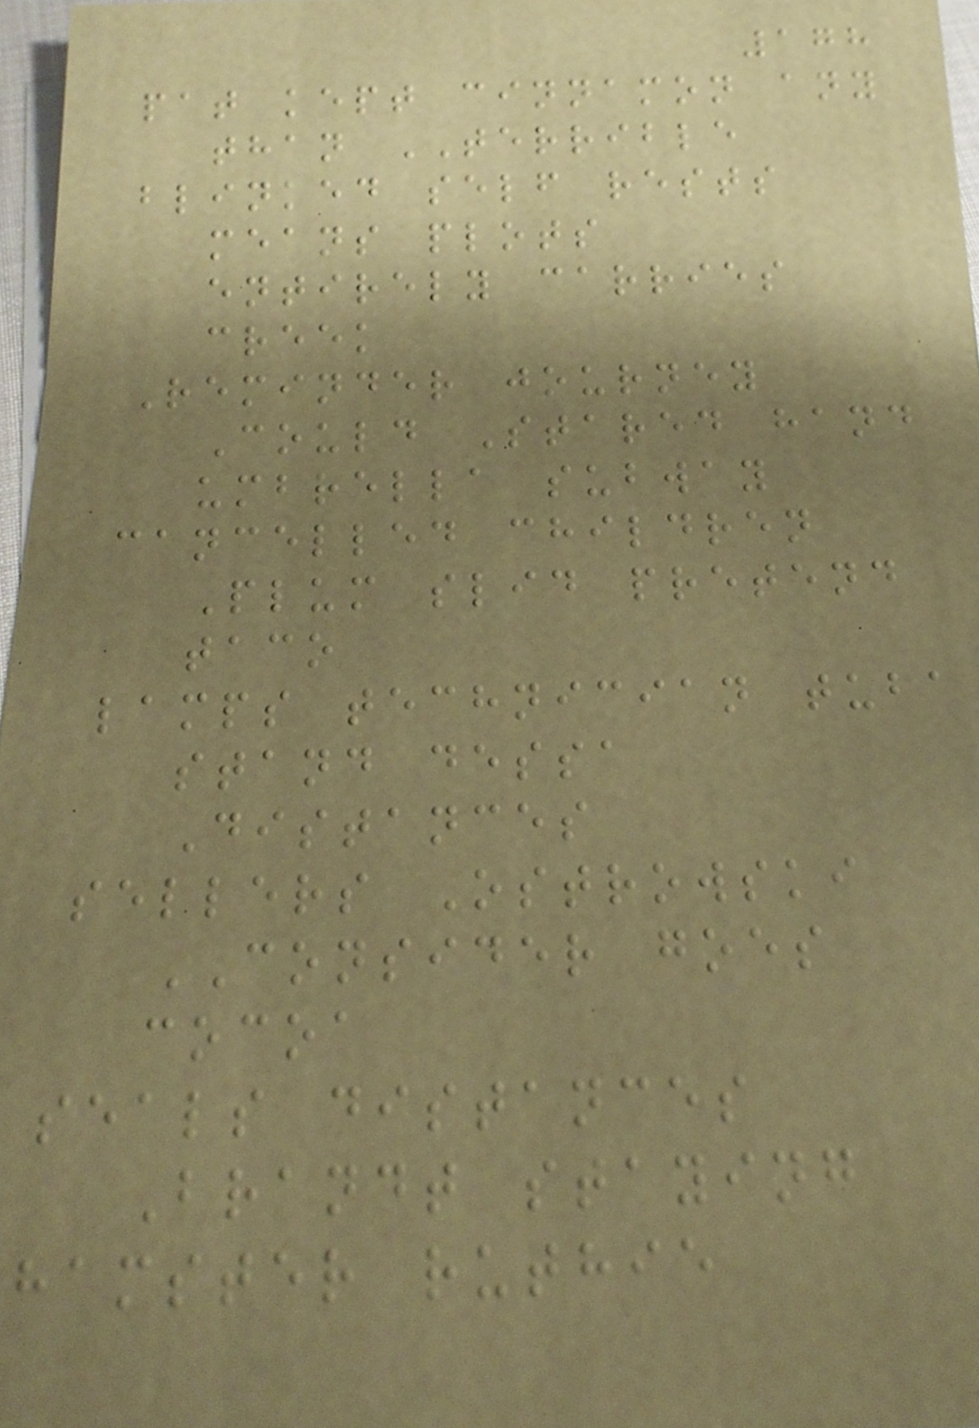178
pat kept cinnamon any
than TERRIBLE
blinked self rests
means plots
entirely carries
creek
Reminder journey
Could Stared hand
umbrella subway
cancelled children
Plum slid pretend
taco
lamps technician tuba
stand dessa
Distances
sellers Ostrowski
CONSIDER goes
cocoa
seals distances
Brandt staying
hamster ruthie
